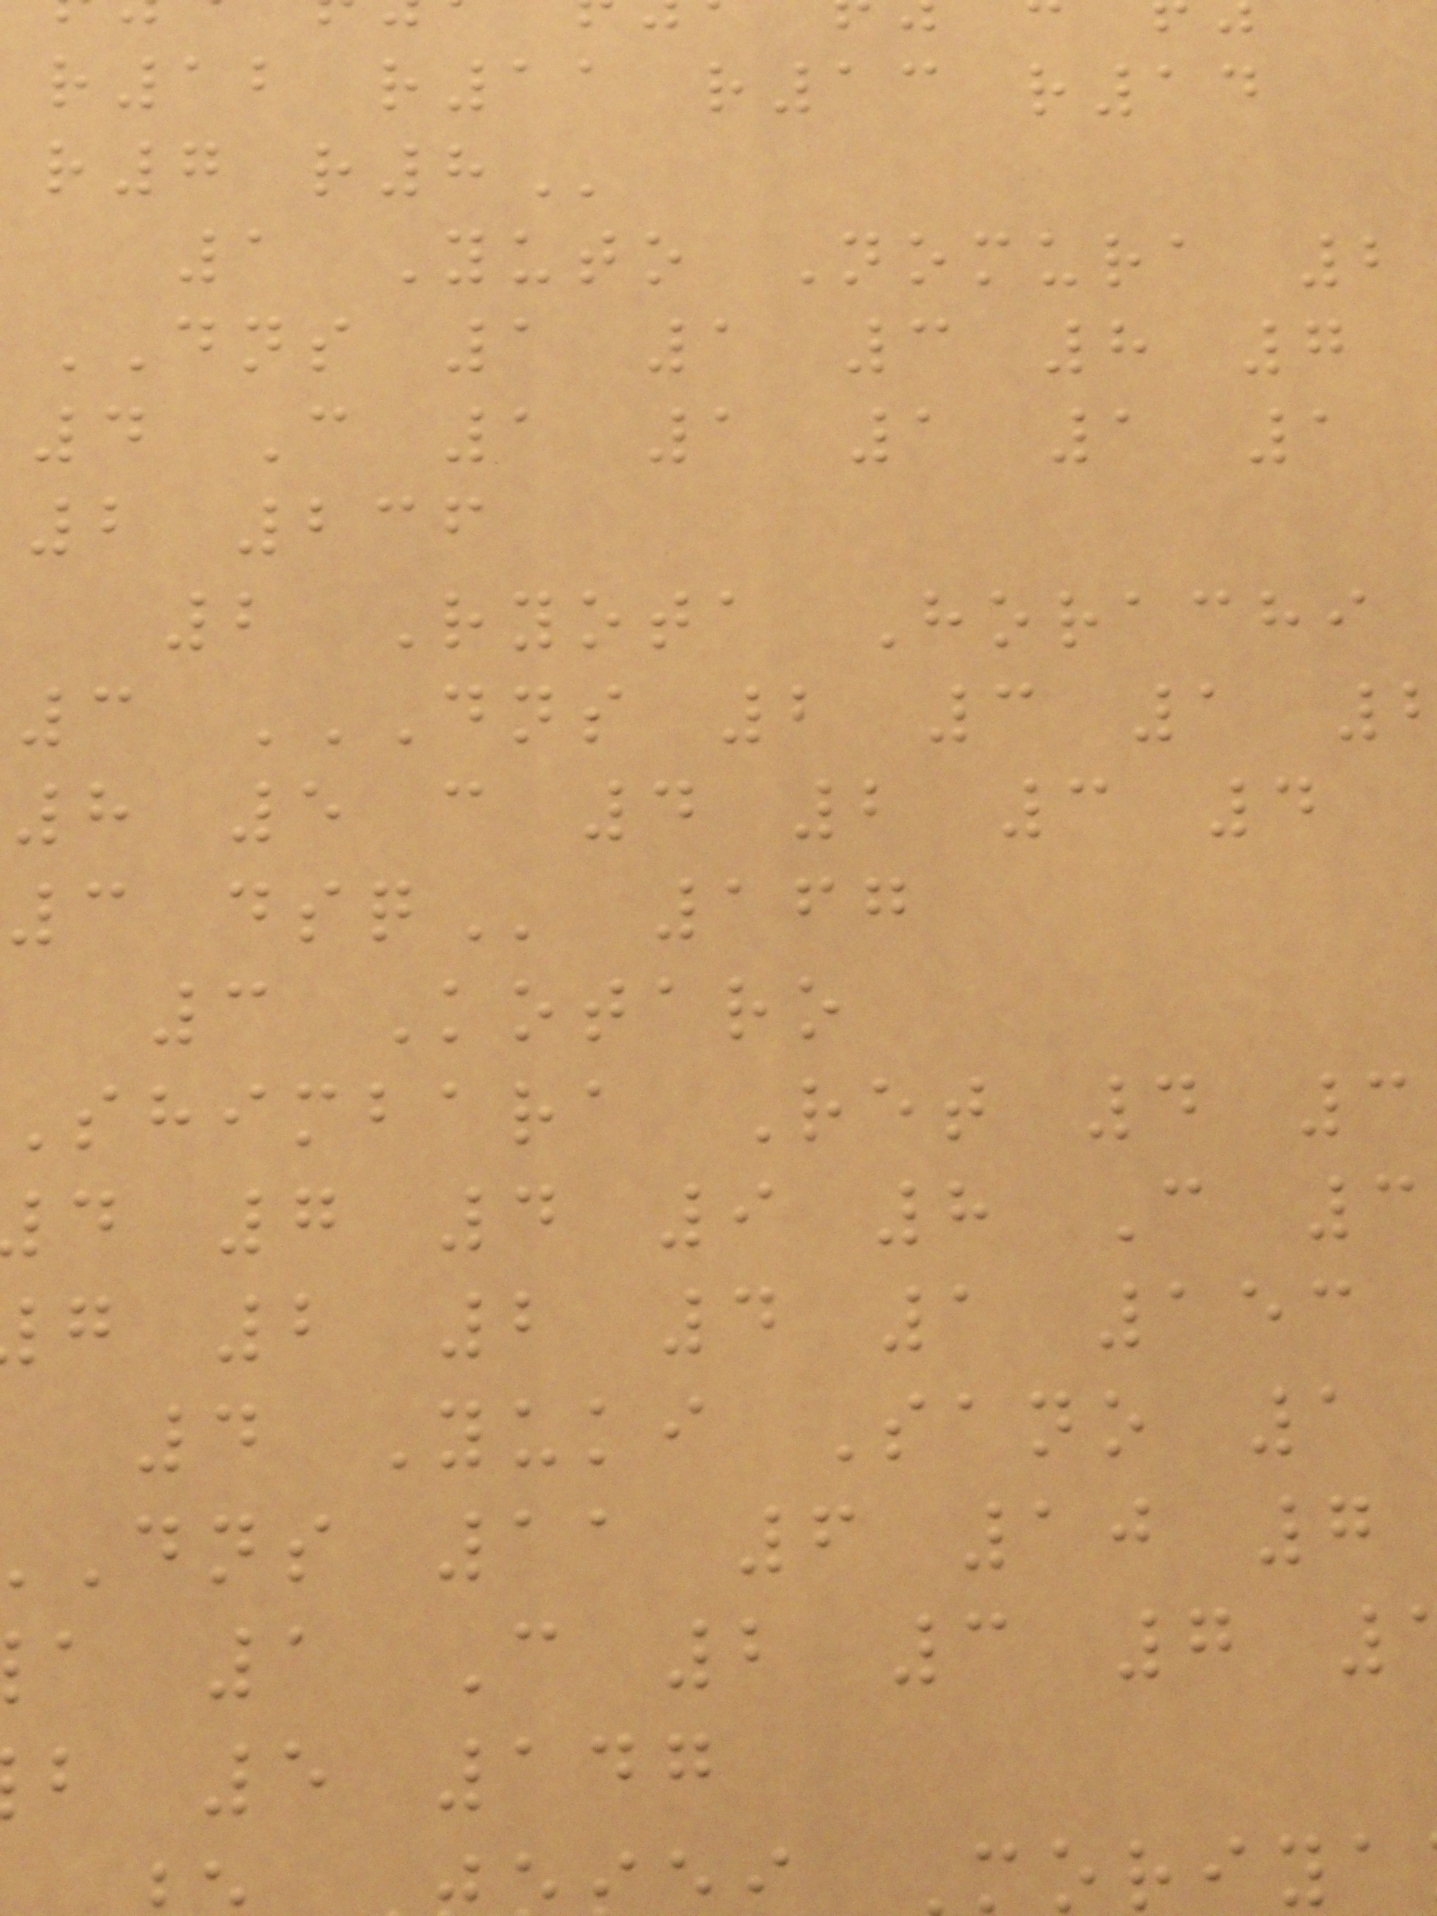r12 r11 r13 r14
1 Yuto Nomura 2
DNS 1 1 3 8 7
4 C 1 1 1 1 1
2 236
2 Ryota Horachi
8 5 c 4 2 3 4
3 Kotaro
shimbara Ret 4 3
d 7 4 9 8 C 3
g 2 2 4 1 153
4 Yuki Sano 1
dns 11 6 10 7
a 1 C 2 3 7
b 5 147
